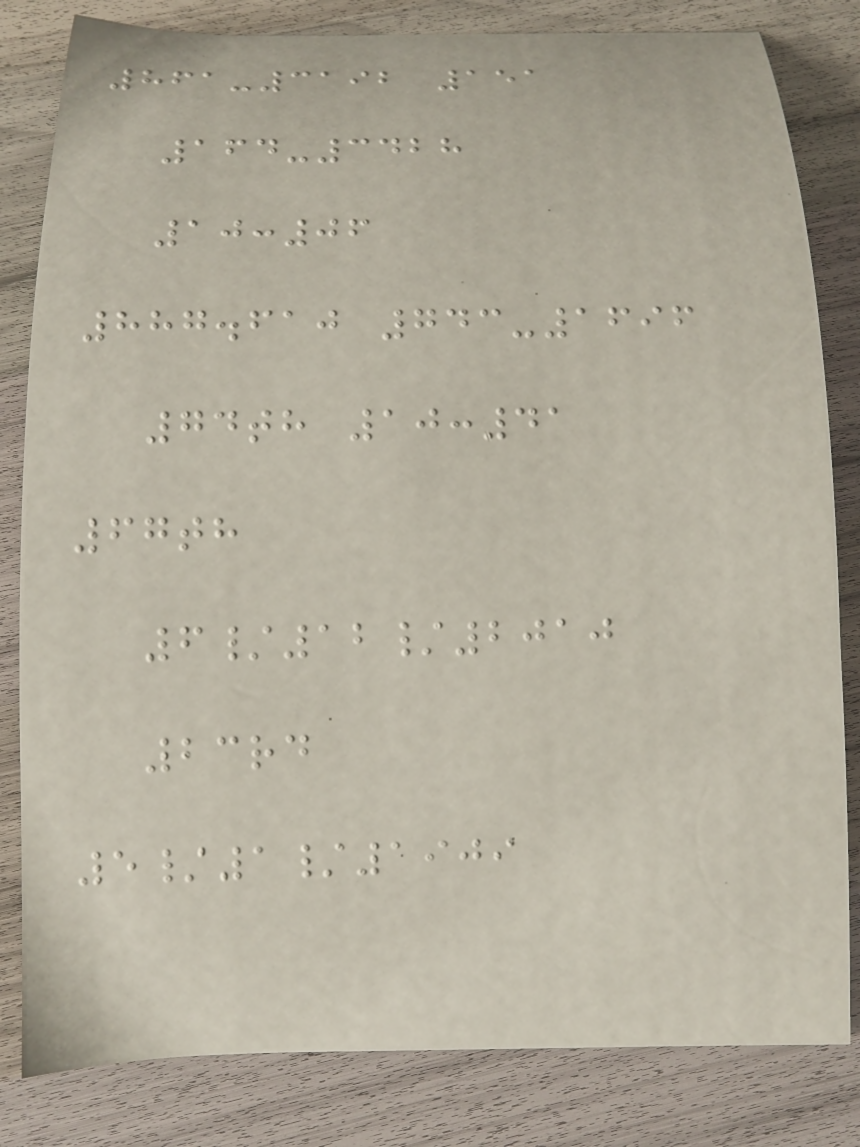861-3192 151
164-3428
10:06
887.610 743-1696
74th 10:41
67th
6/12/2010
23rd
5/1/1909
